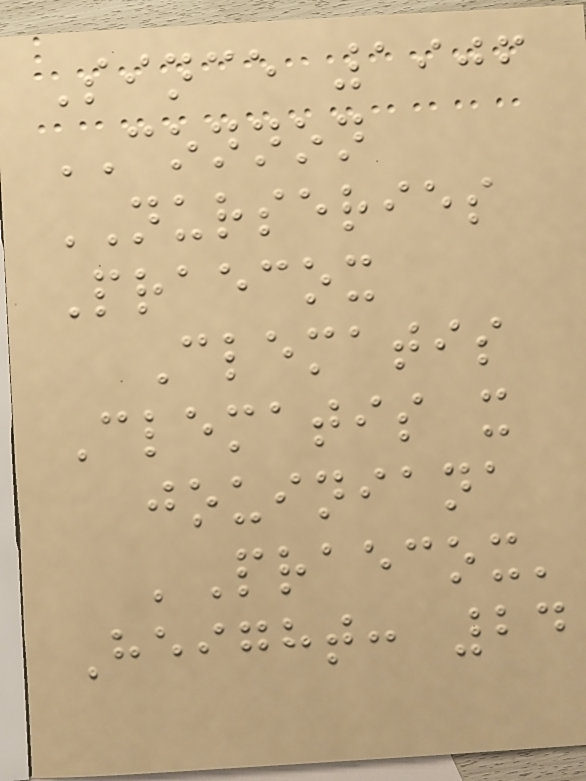Since 1906
CONNON
NURSERIES
Praecox
Clematis
Clematis x
jouiniana
'Praecox'
Height: 24
